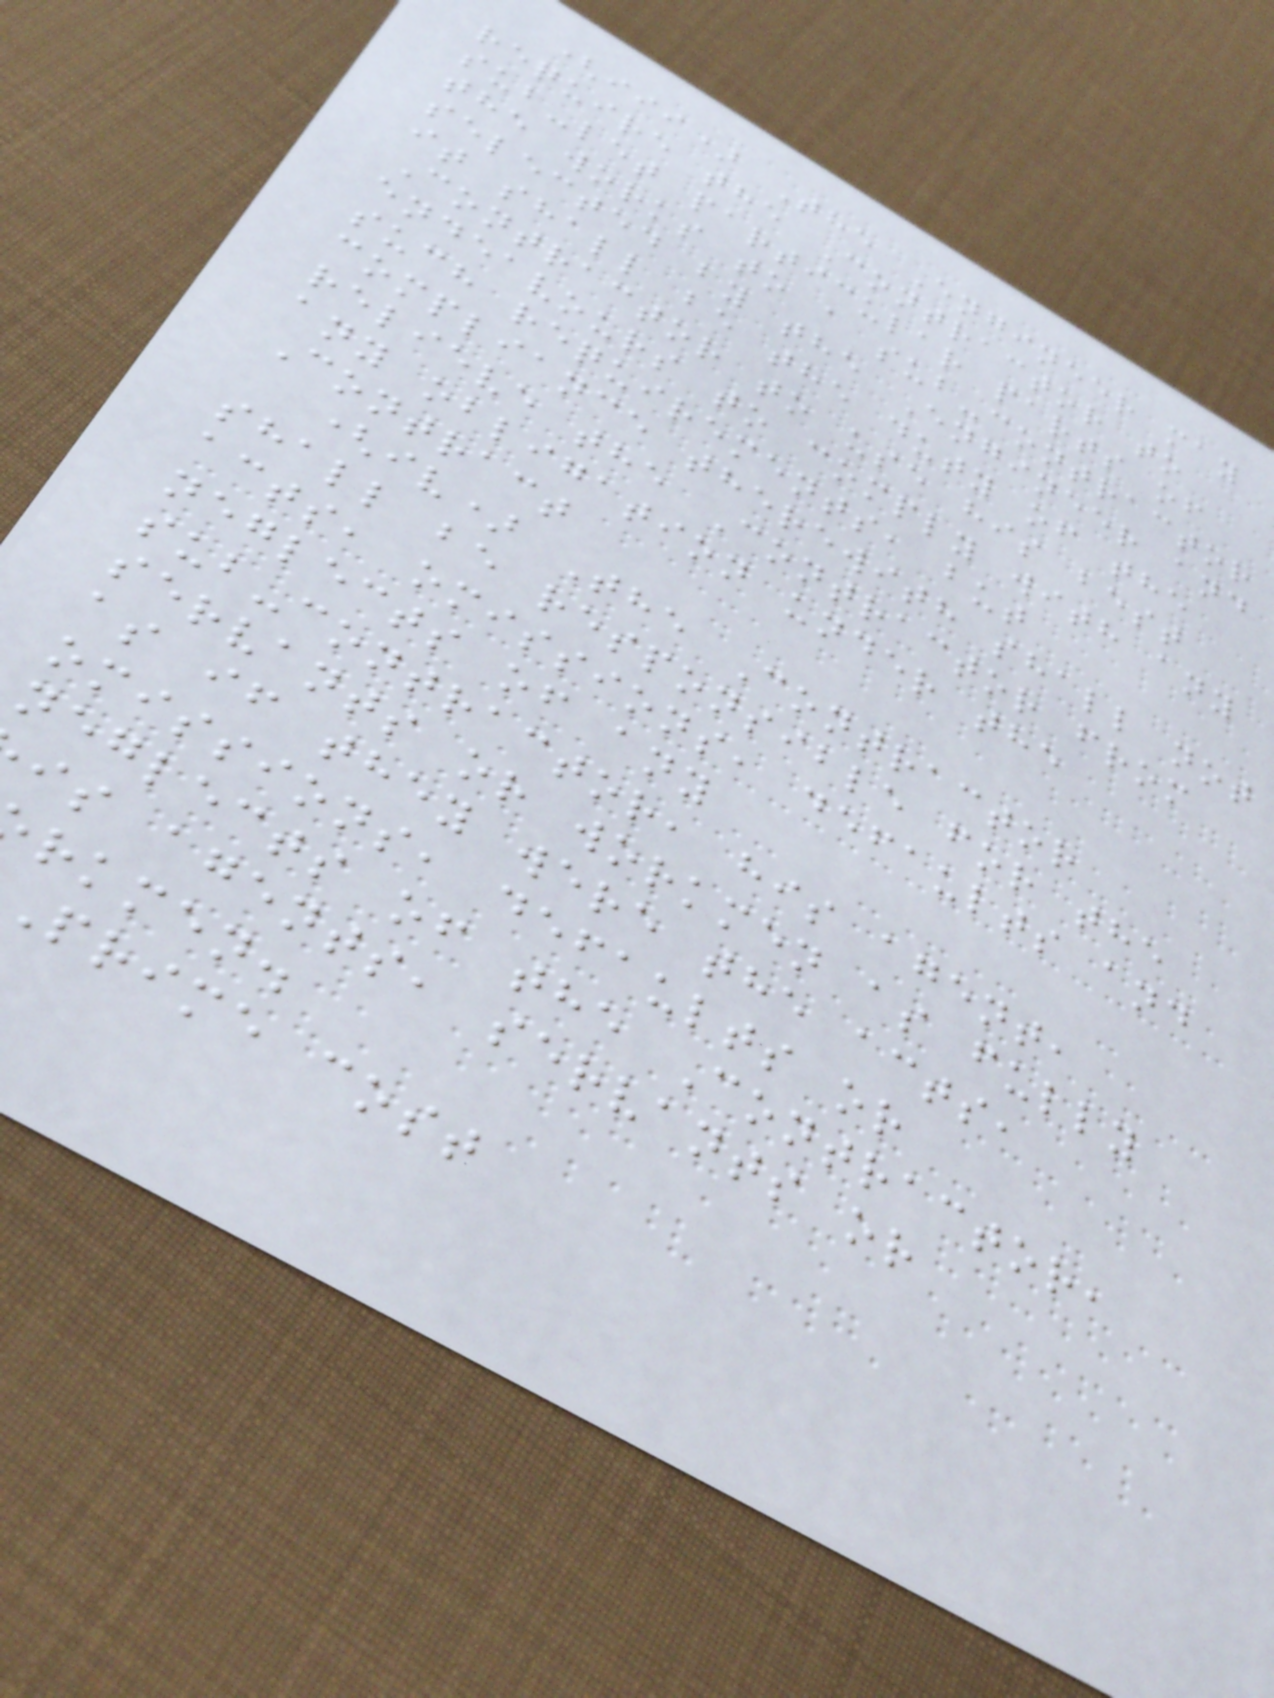(iii) The Engineer may
require the Contractor to
sub-let particular parts of
the works to a sub-contractor
selected by the Engineer and
it shall be the duty of the
Contractor to use his best
endeavours to comply with any
such requirements, but
compliance therewith shall not
relieve the Contractor from
any obligation under the
Contract
(iv) The Contractor
shall be responsible for the
acts, omissions, defaults and
neglects of any
sub-contractor, his agent,
servants or workmen as fully
as if they were the acts,
omissions, defaults or
neglects of the Contractor,
is agents, servants or
rkmen.
prime cost
